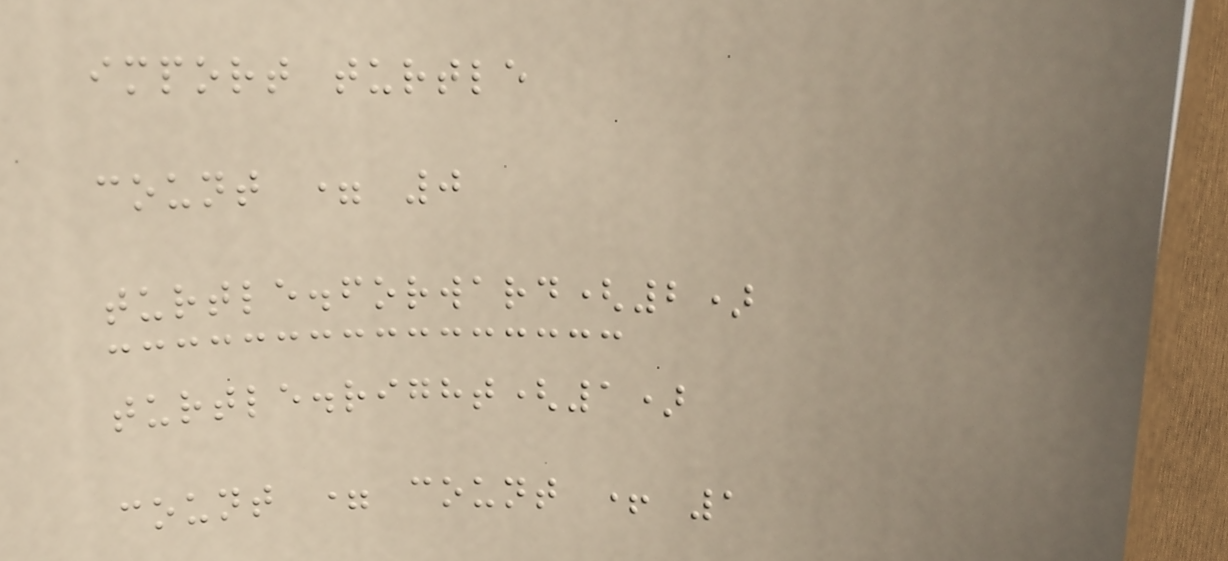import turtle
count = 0
turtle.forward(2)
turtle.right(1)
count = count + 1
